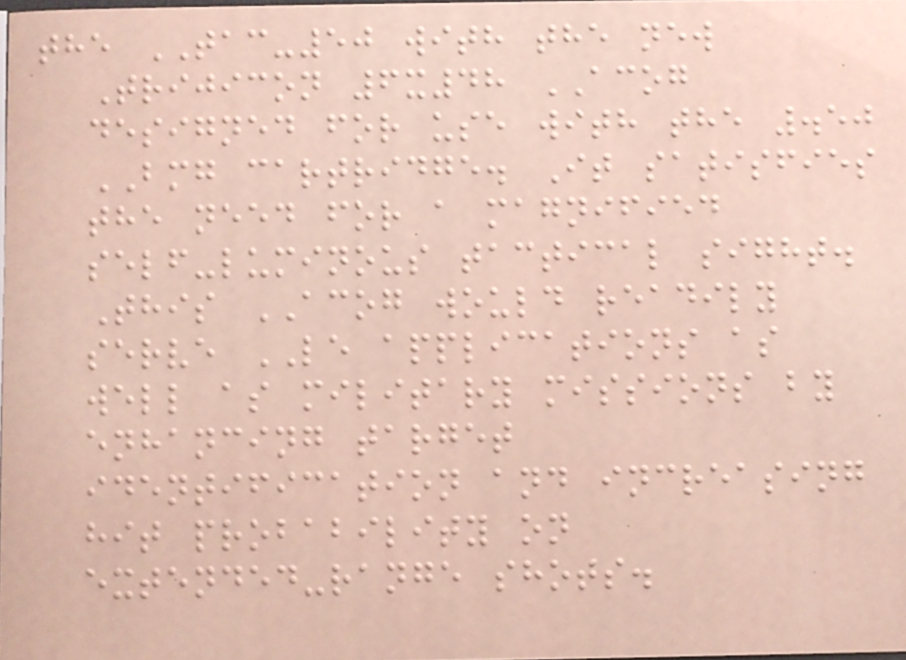the TAC-50 with the new
Trijicon 6x48 ACOG
designed for use with the .50
BMG cartridge. It satisfies
the need for a magnified
self-luminous tactical sight.
This ACOG would readily
serve LE applications as
well as military missions by
enhancing target
identification and increasing
hit probability on
extended-range shots.
